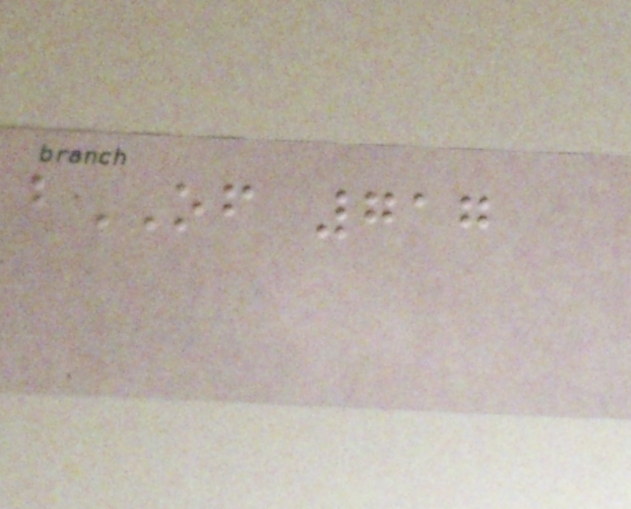bOF 717
